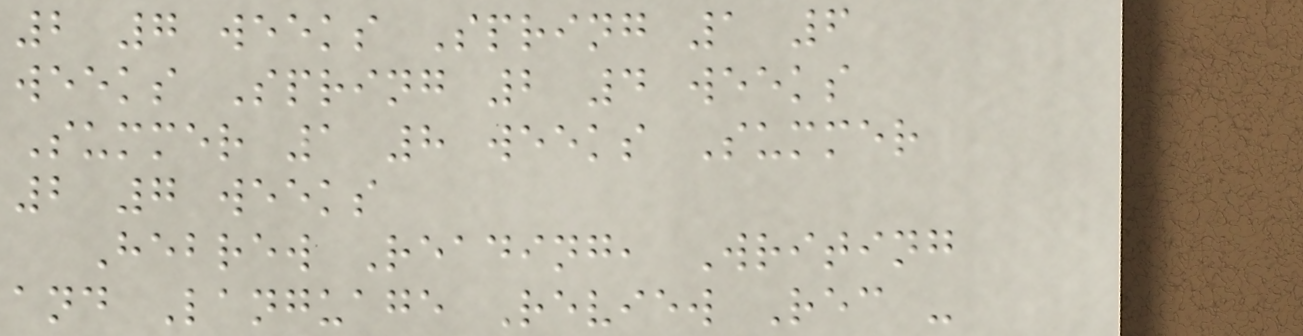2 7 weeks Spring 1 6
weeks Spring 2 4 weeks
Summer 1 8 weeks Summer
2 7 weeks
Hebrew Reading, Writing
and Language Review Rec -
